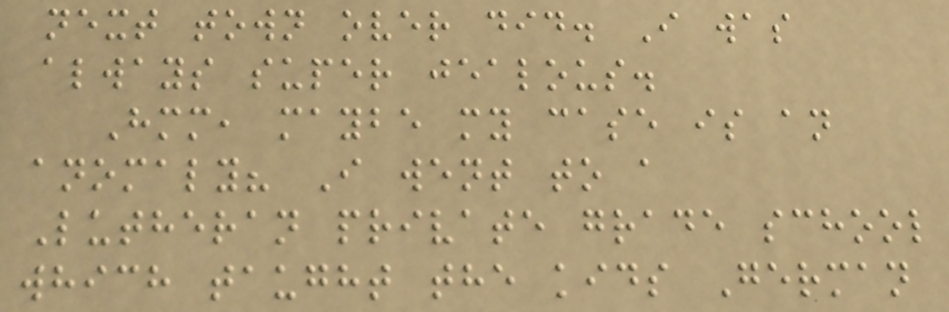next town over did. I was
always super jealous.
Hmm, maybe my case is an
anomaly? I went to a
Lutheran private grade school
which taught the kids German
